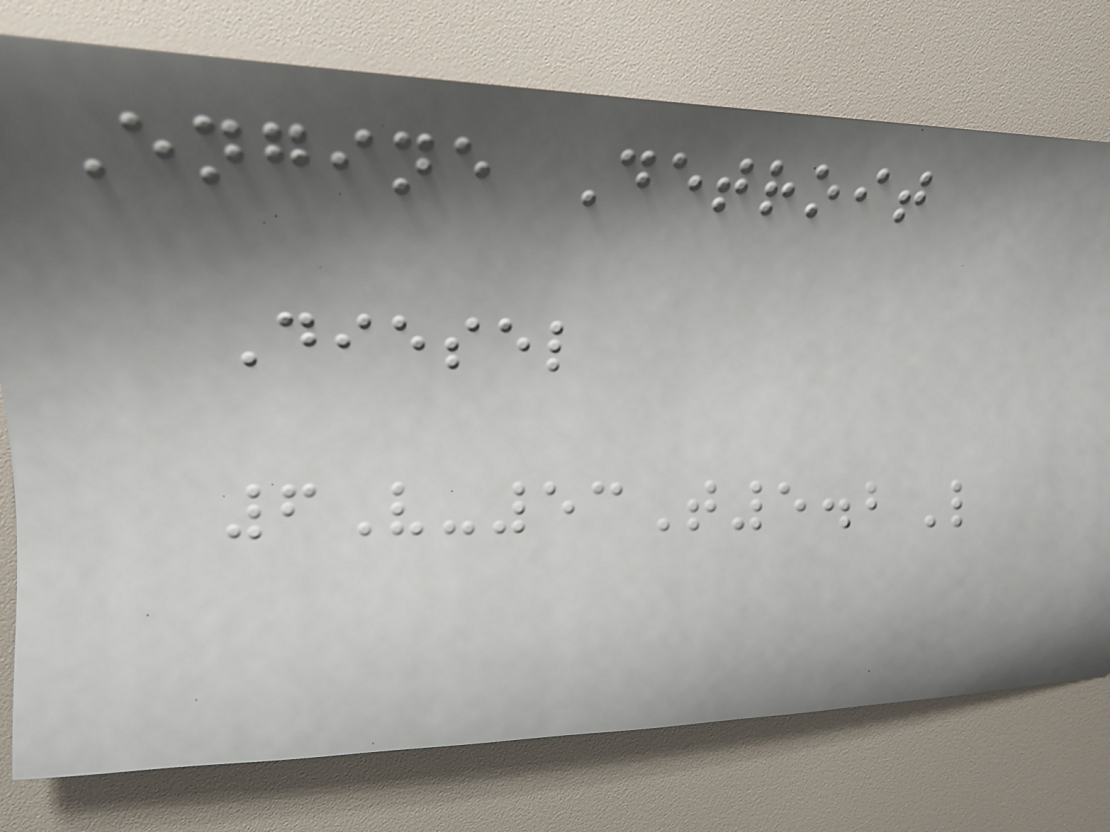Engine Detroit
Diesel
6V-53T5.2L
